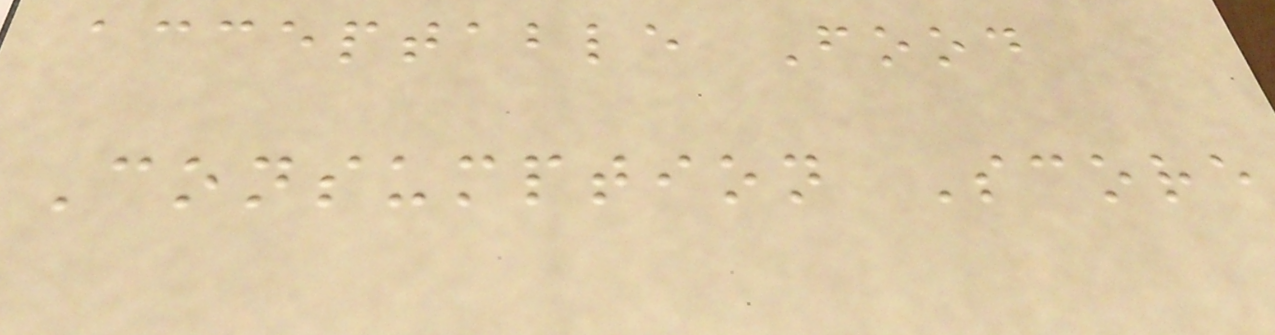acceptable Food
Consumption Score
